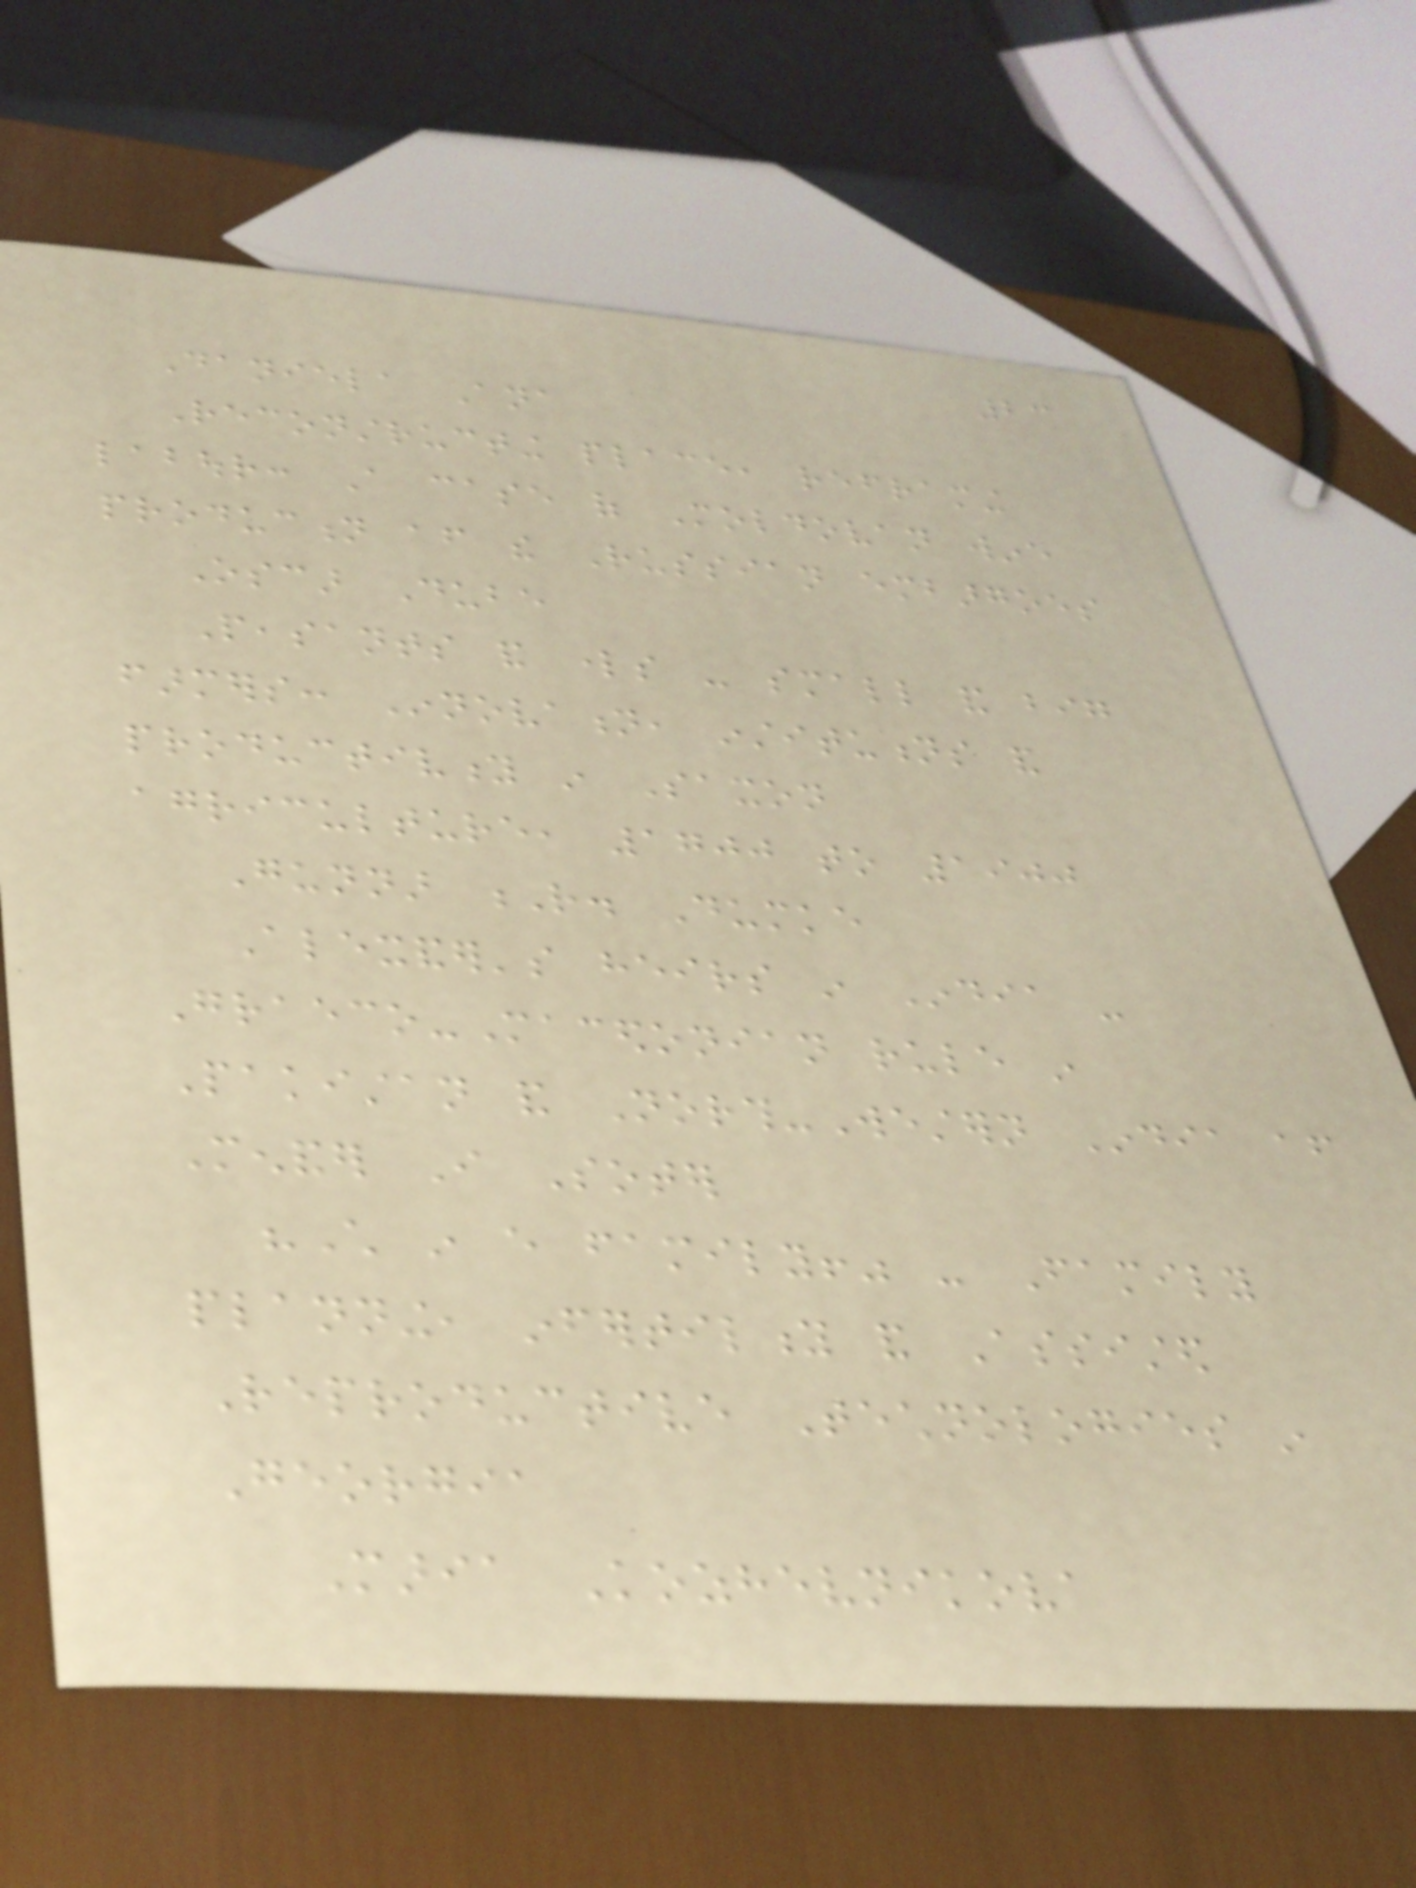23
Daniela Ana
Reconstructing place, reframing
labour: A case of Moldovan wine
production after the Russian embargoes
Oscar Dube
Peasants and lords - small and big
farmers: Innovation, institutions and
productivity in Saxon
agriculture, 1700 to 1900
Gunnar R. Dumke
Alexander's heirs in India -
Graeco-Macedonian rule in
Pakistan and North-Western India after
Menander I Soter
"Child in every family!" - Family
planning, infertility and Assisted
Reproductive Technologies in
Georgia
Maria Kozhevnikova
